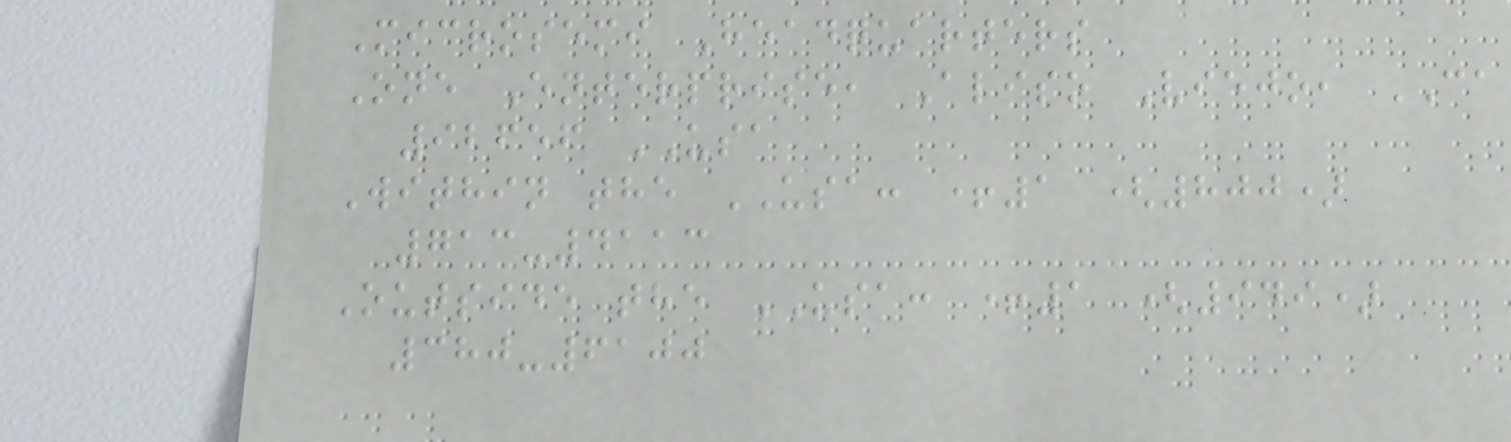Microsemi Headquarters
One Enterprise, Aliso Viejo, CA
92656 USA
Within the USA: +1 (800)
713-4113
Outside the USA: +1 (949)
380-6100
